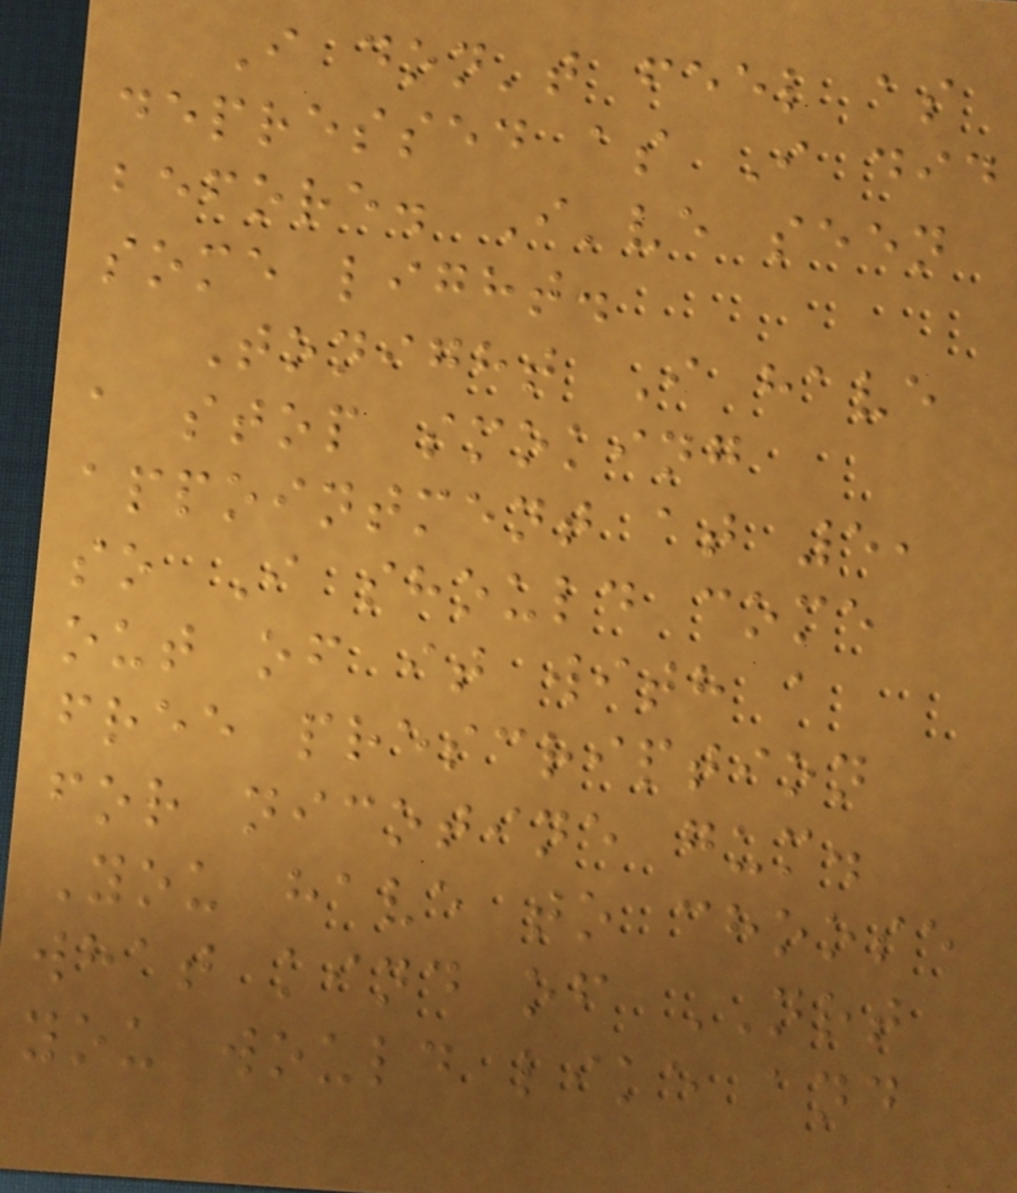I don't feel as
depressed as I did
before. I've seen
some light.
Tonight I have
a stop smoking
appointment at 5,
so I should come
out of it with a
free prescription
for nicotine gum.
You have to choose
what kind of NRT
you would like and
